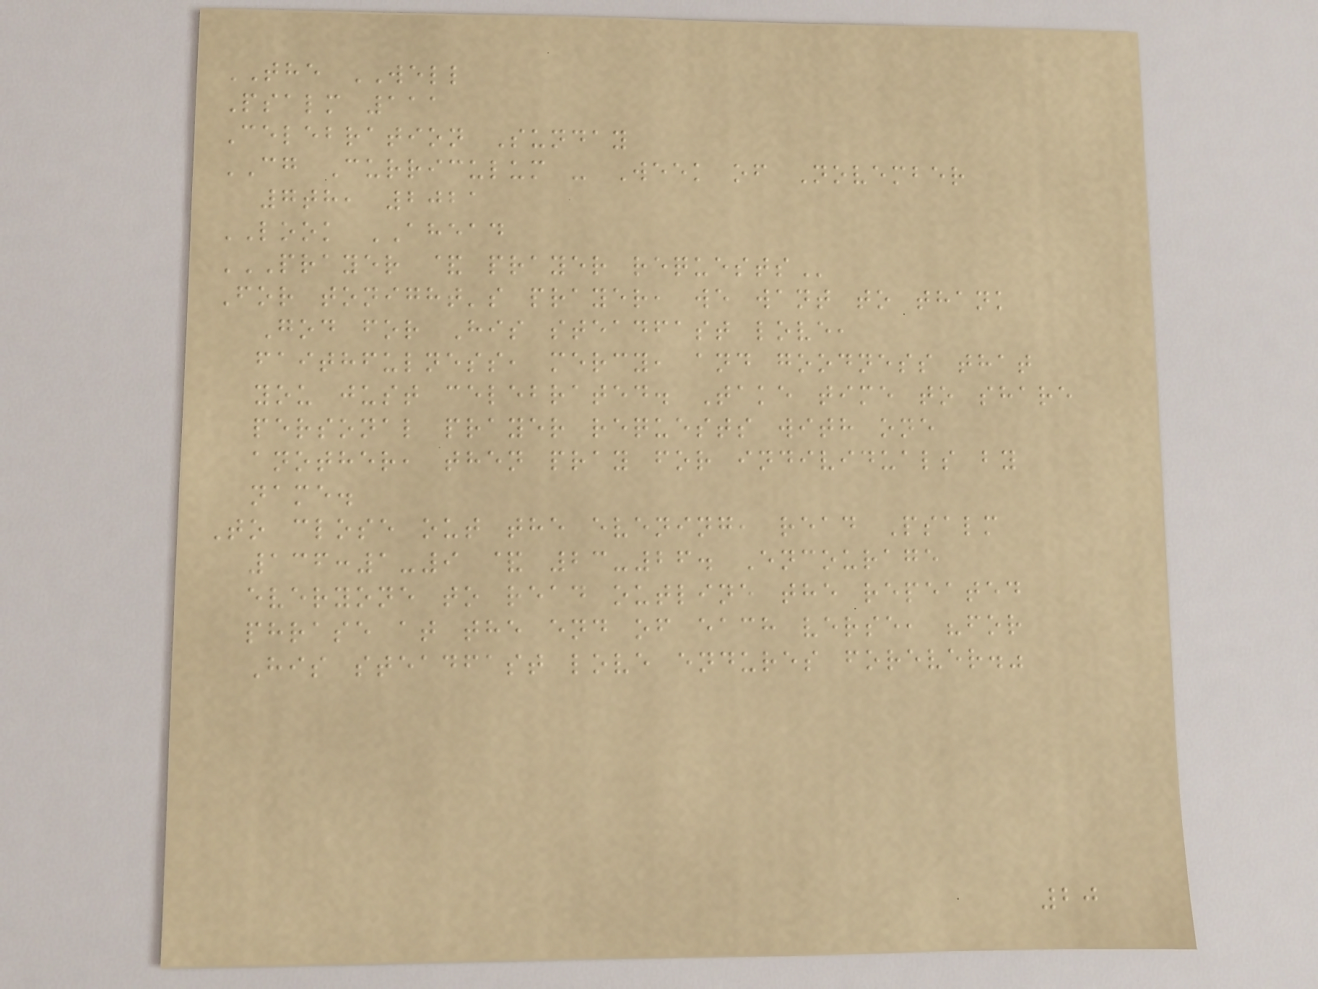THE WELL
Psalm 111
Celebration Sunday
CG Curriculum - Week of November
7th, 2021
LOOK AHEAD
PRAYER & PRAYER REQUESTS
For tonight's prayer, we want to thank
God for His steadfast love,
faithfulness, mercy, and goodness that
you just celebrated. Take time to share
personal prayer requests with one
another, then pray for individuals by
name.
To close out the evening, read Psalm
136:1-9 & 23-26. Encourage
everyone to read outline the repeated
phrase at the end of each verse, "for
His steadfast love endures forever."
20
